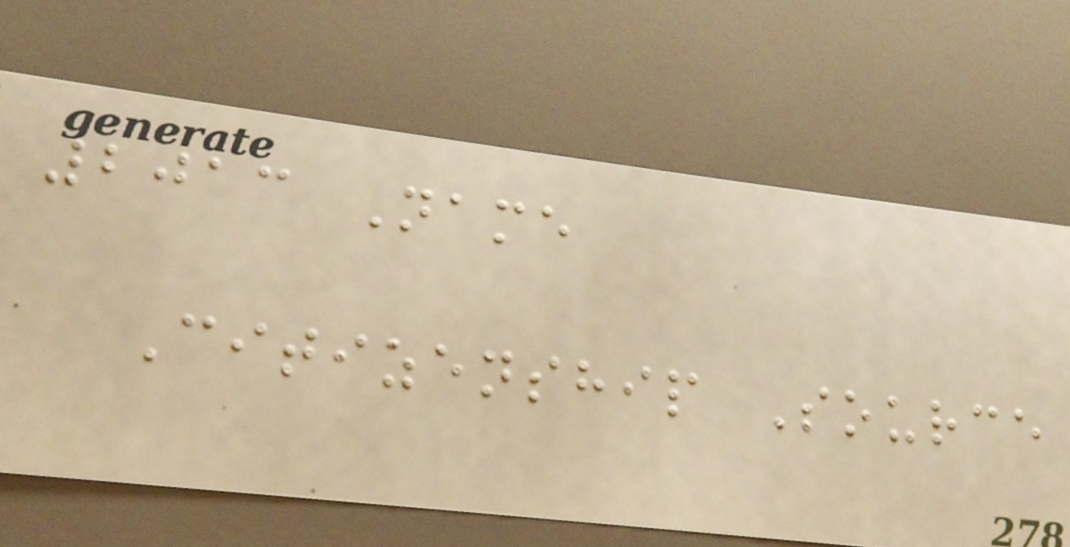2013 Name
Citizenship Source
